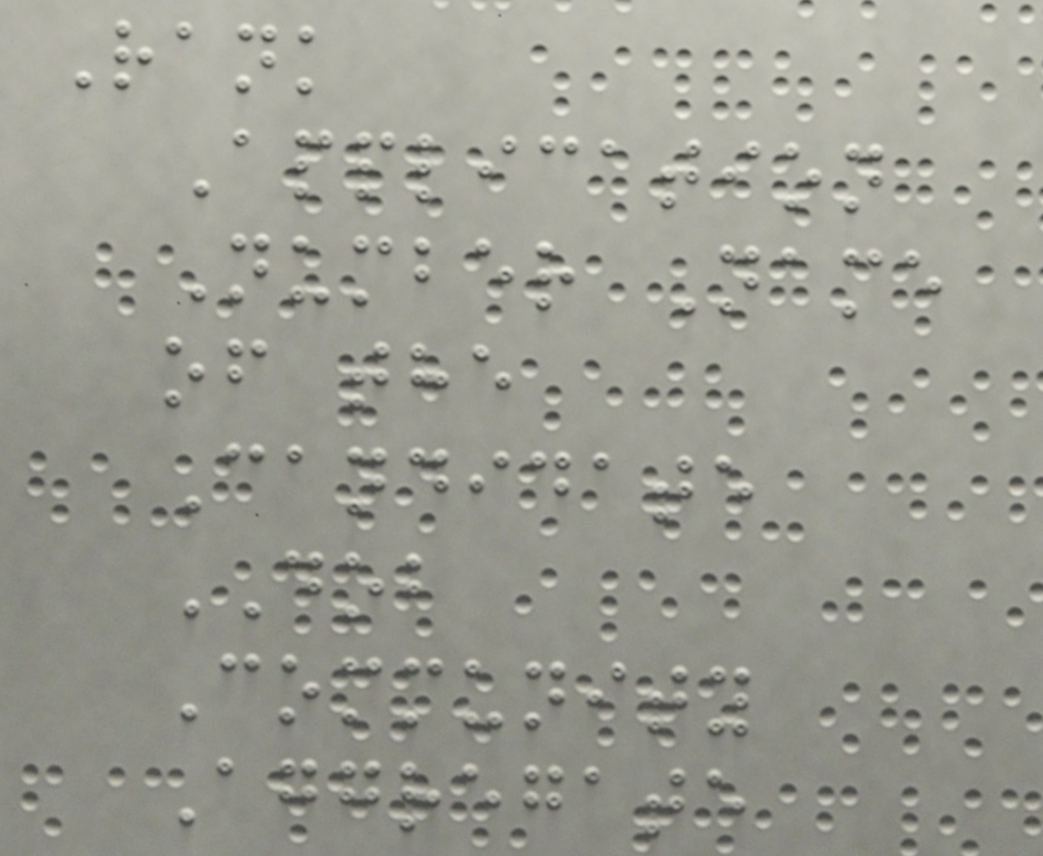Rank
Application
Number Name
of the
Candidate
DOB
Community
Aggregate
